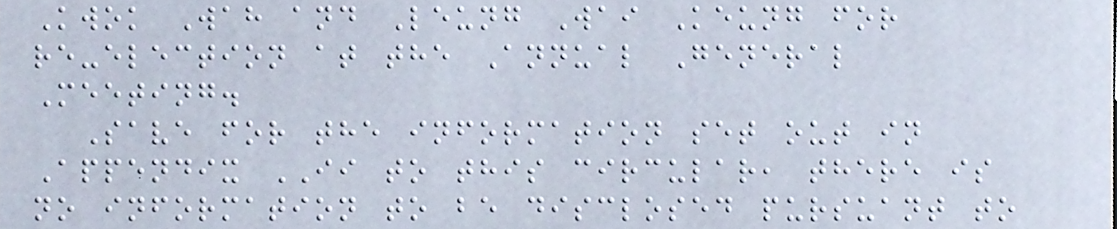Kwok Wah and Leung Wai Keung for
re-election at the Annual General
Meeting.
Save for the information set out in
Appendix II to this circular, there is
no information to be disclosed pursuant to
